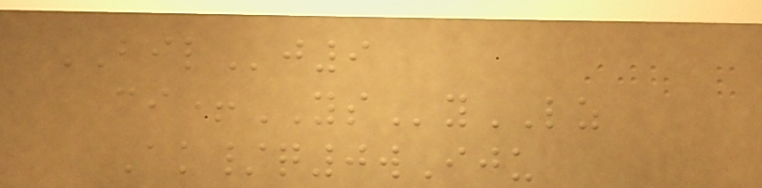BILj9
ci+YSyLZ
Ak/q0wIju
